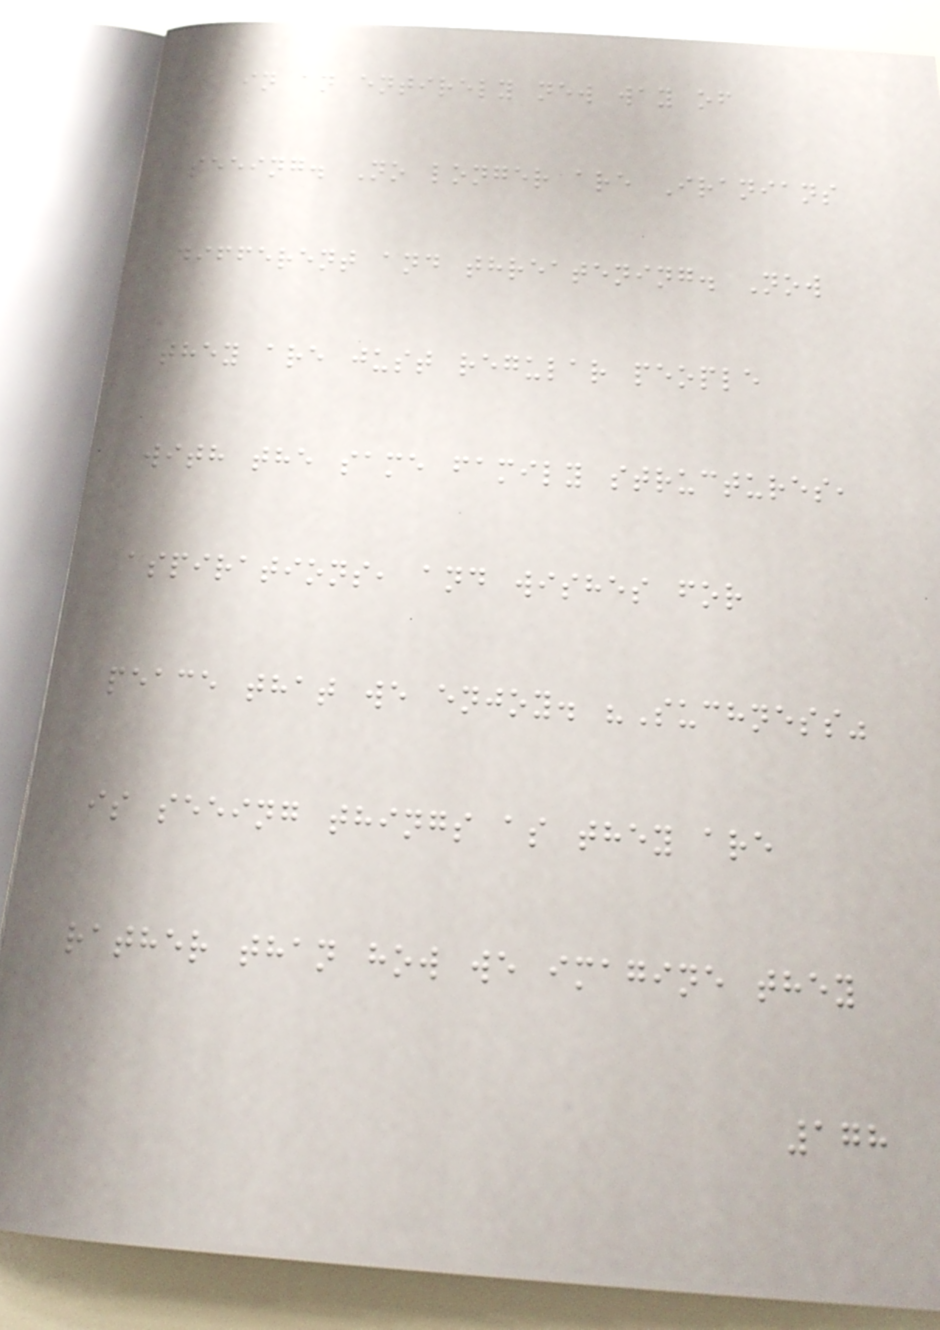in an entirely new way of
seeing. No longer are Iranians
different and threatening. Now
they are just regular people
with the same family structures,
aspirations, and wishes for
peace that we enjoy. "Suchness"
is seeing things as they are
rather than how we imagine they
178
